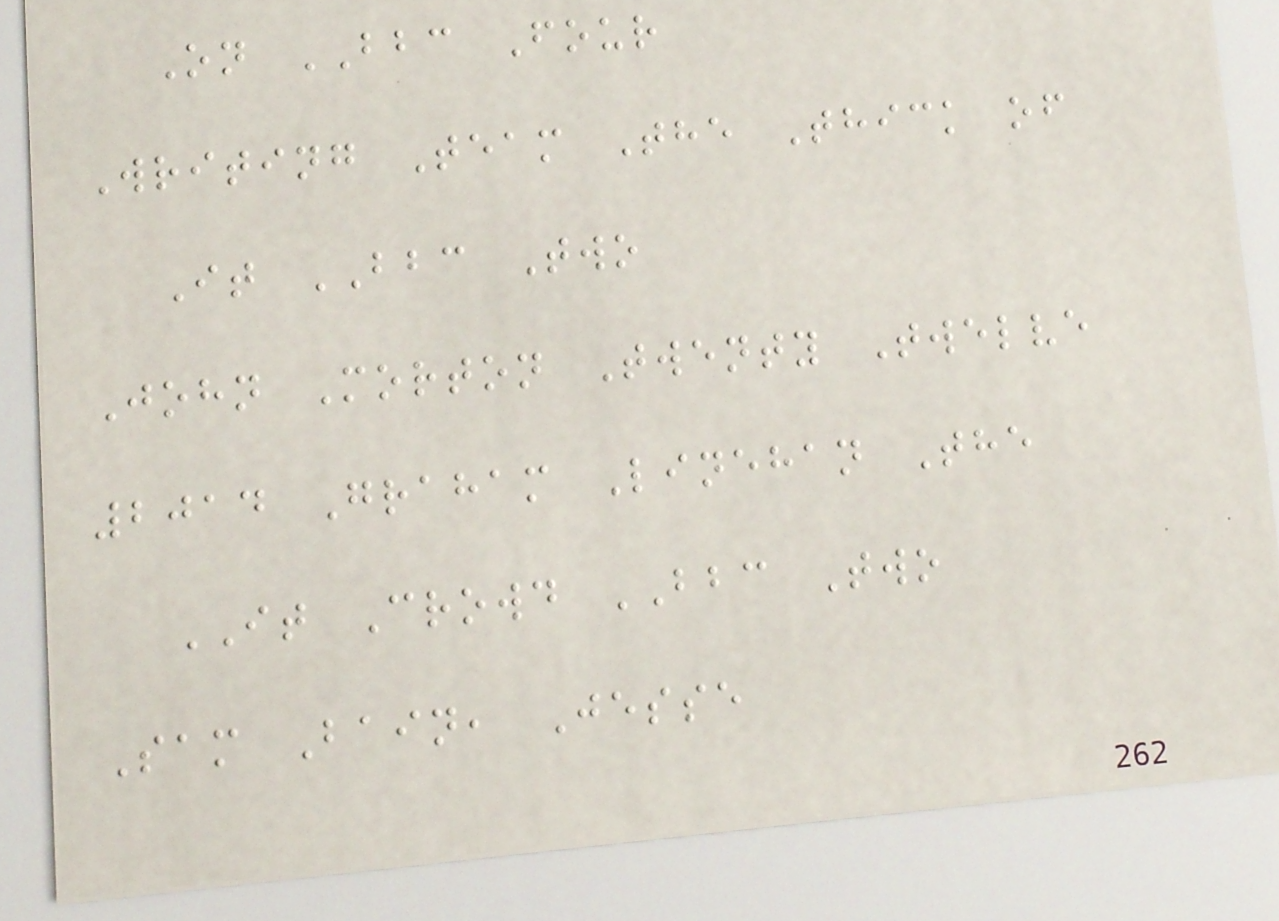On BBC Four
Writing Team The Thick of
It BBC Two
John Morton Twenty Twelve
2014 Graham Linehan The
IT Crowd BBC Two
Sam Bain, Jesse
